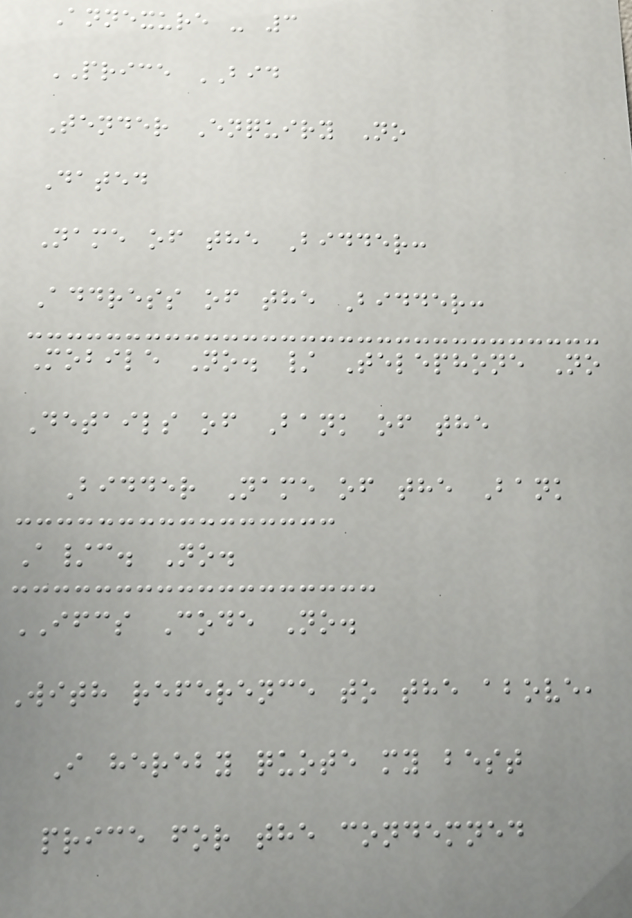Annexure - 3
PRICE BID
Tender Enquiry No
Dated
Name of the Bidder:
Address of the Bidder:
Mobile No. / Telephone No
Details of Bank of the
Bidder Name of the Bank
A/c. No.
IFCS Code No.
With reference to the above,
I hereby quote my best
price for the condemned
